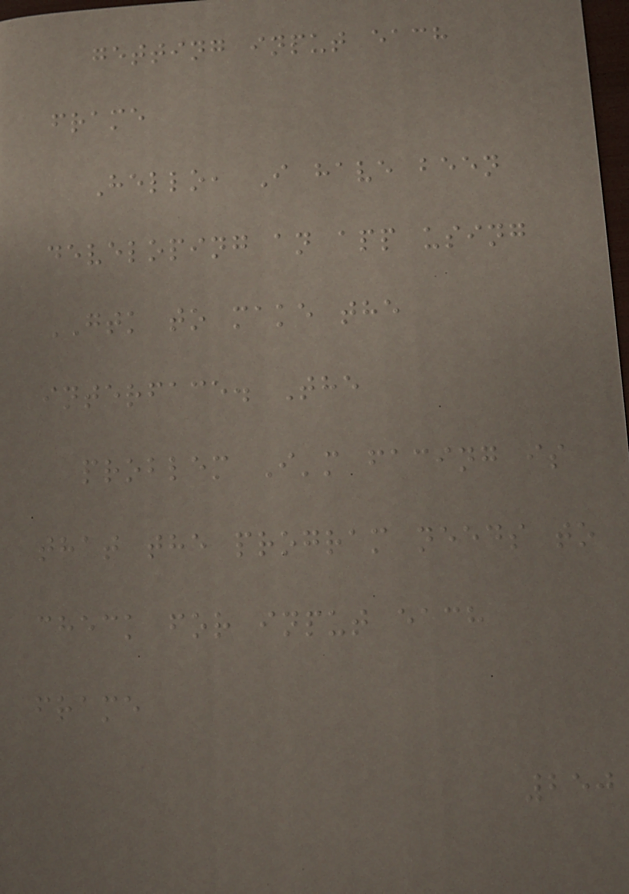getting input each
frame
Hello, I have been
developing an app using
GTK to make the
interface. The
problem I'm facing is
that the program needs to
check for input each
frame
250
